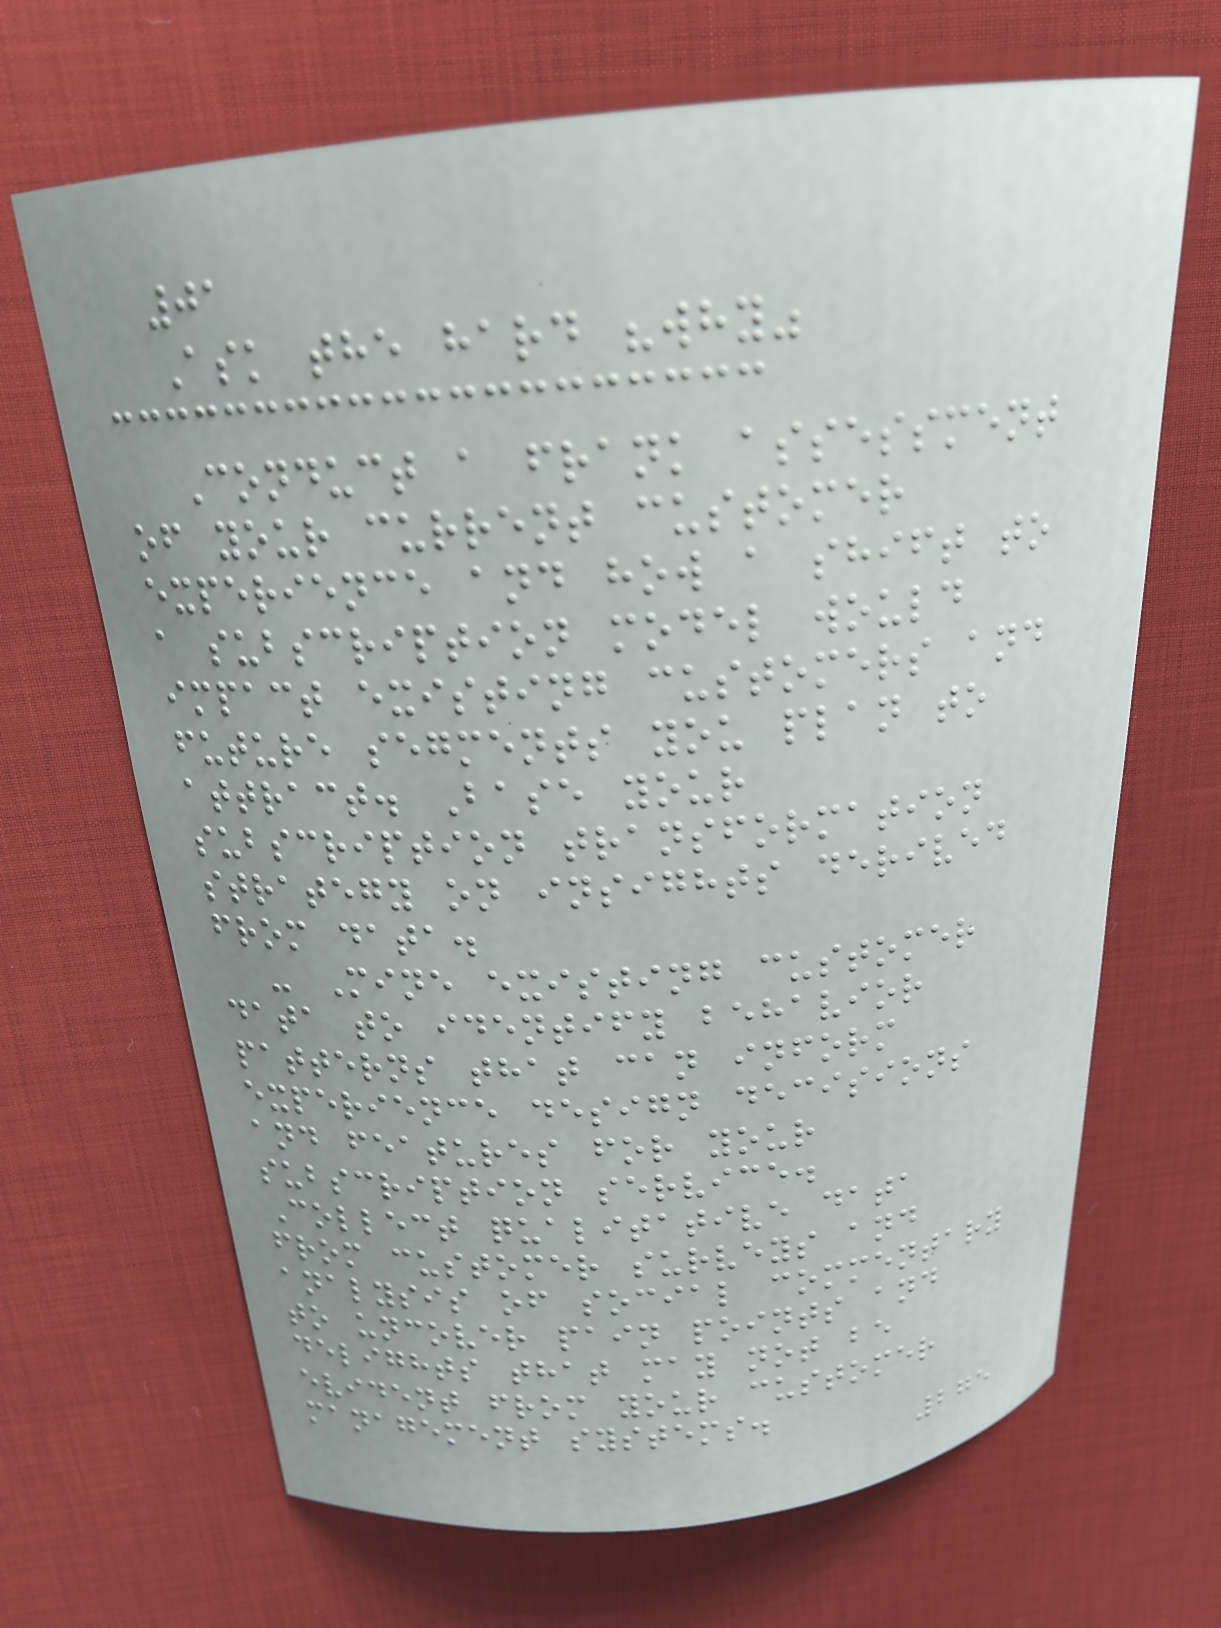01
Ask the hard "why"
Conduct a frank assessment
of your current customer
experience and how a shift to
a subscription model would
impact existing customers and
future segments you plan to
attract. Base your
subscription transformation
strategy on insights derived
from data.
- Mine existing customer
data to identify behavior
patterns that can inform
experience design decisions
and features for your
subscription service.
Collect qualitative data
from customer surveys and
analysis of social commentary
to uncover pain points and
delights that may not be
evident from your customer
management systems.
275
